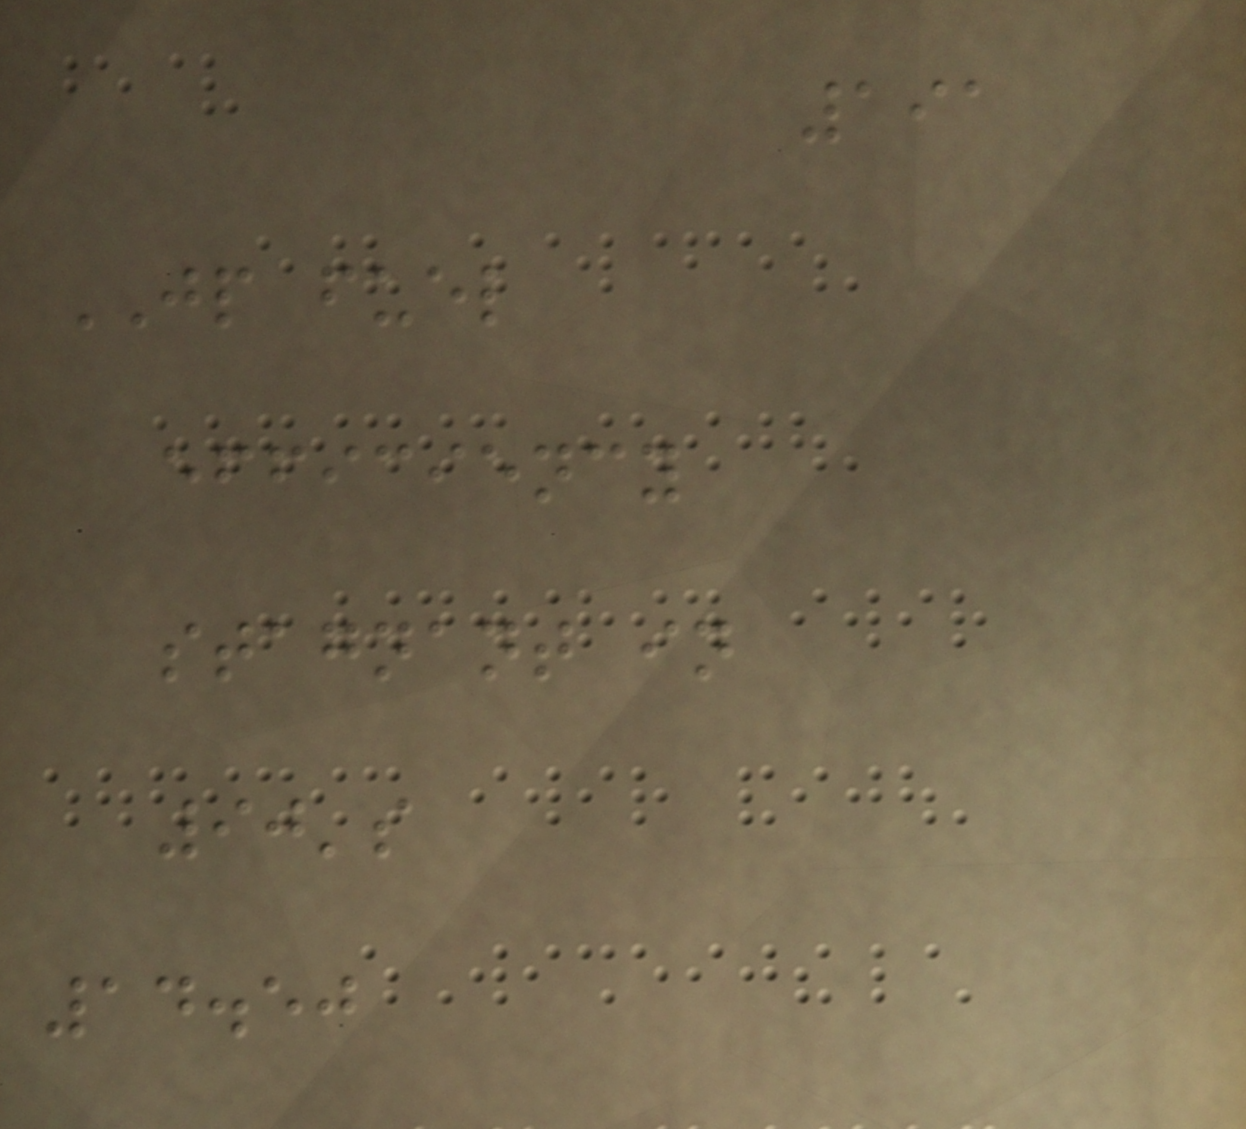191
JP fuel
efficiency
stagnant in
90's
14.50
